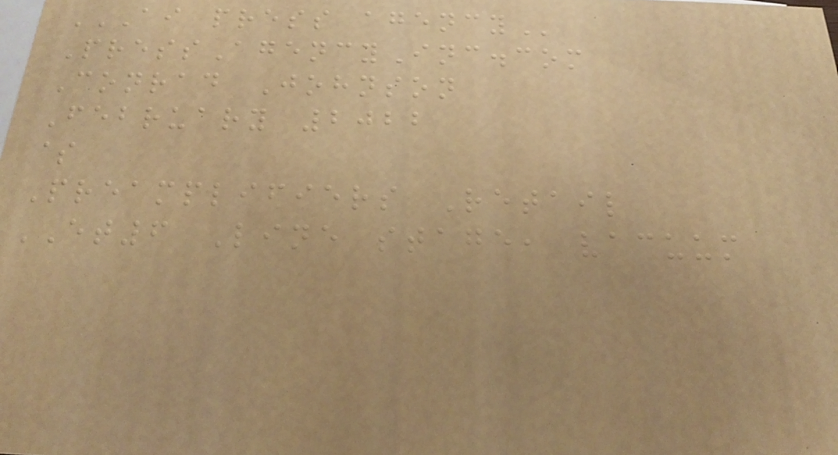AI PRESS AGENCY
PressAgencyInc.com
Conrad Johnson
February 2022
$
Preamplifiers Retail
ET6 Line stage, vacuum
